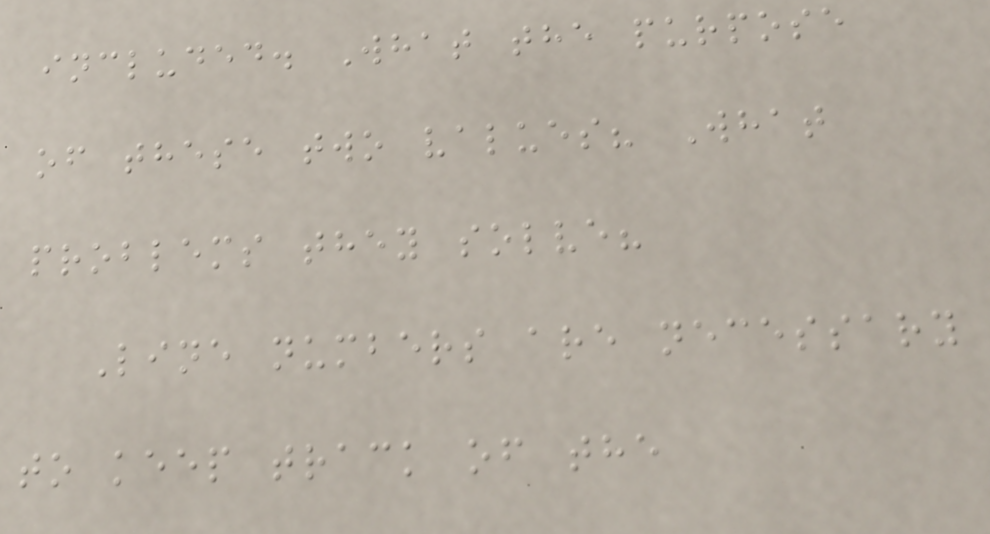included. What the purpose
of these two values? What
problems they solve?
Line numbers are necessary
to keep track of the
